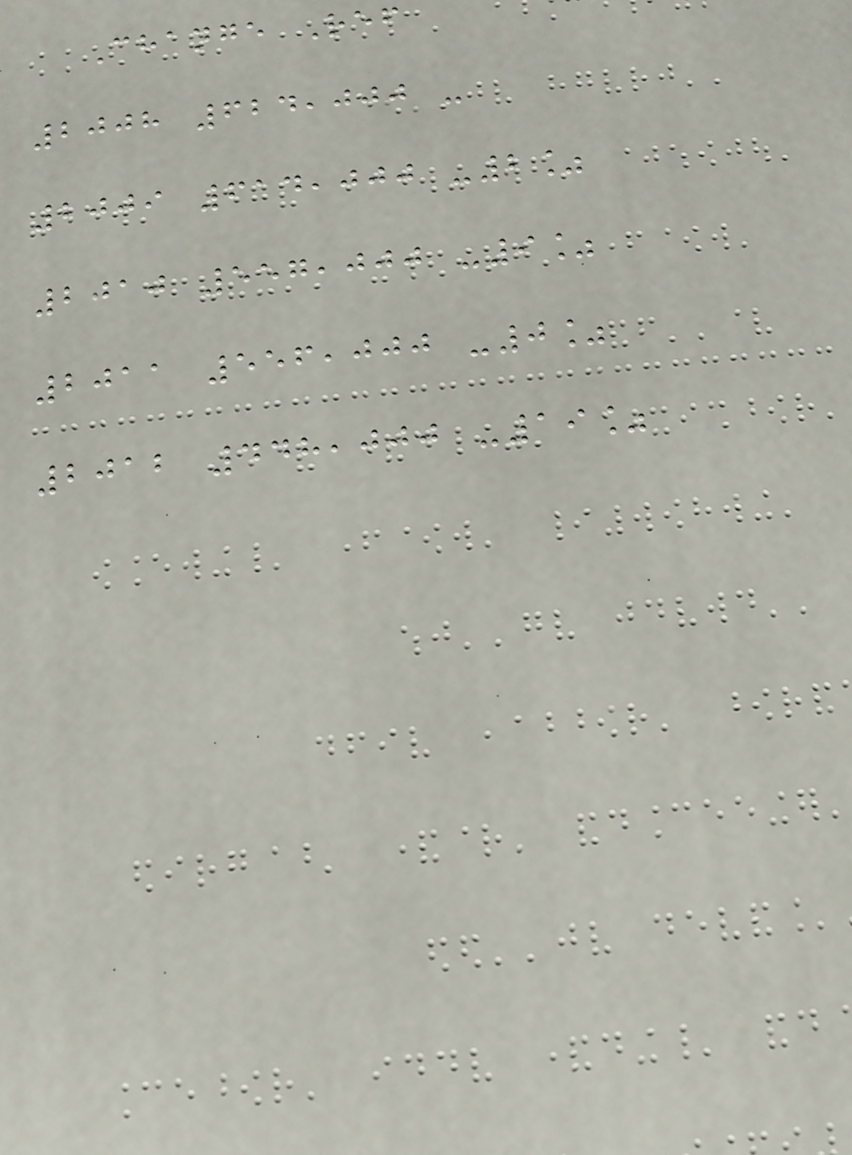Change Ref
2008 624,000 -
2009 614,000 -2%
2010 557,000 -9%
2011 556,000 -0%
2012 448,000 -19%
